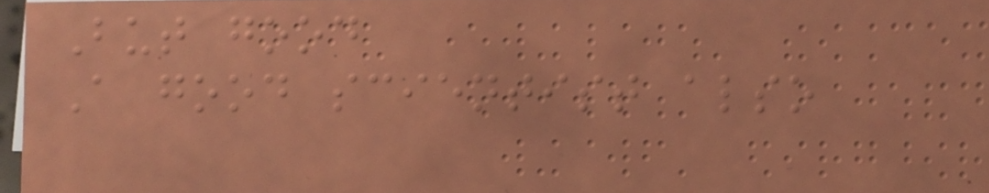But good
A good scientist also
